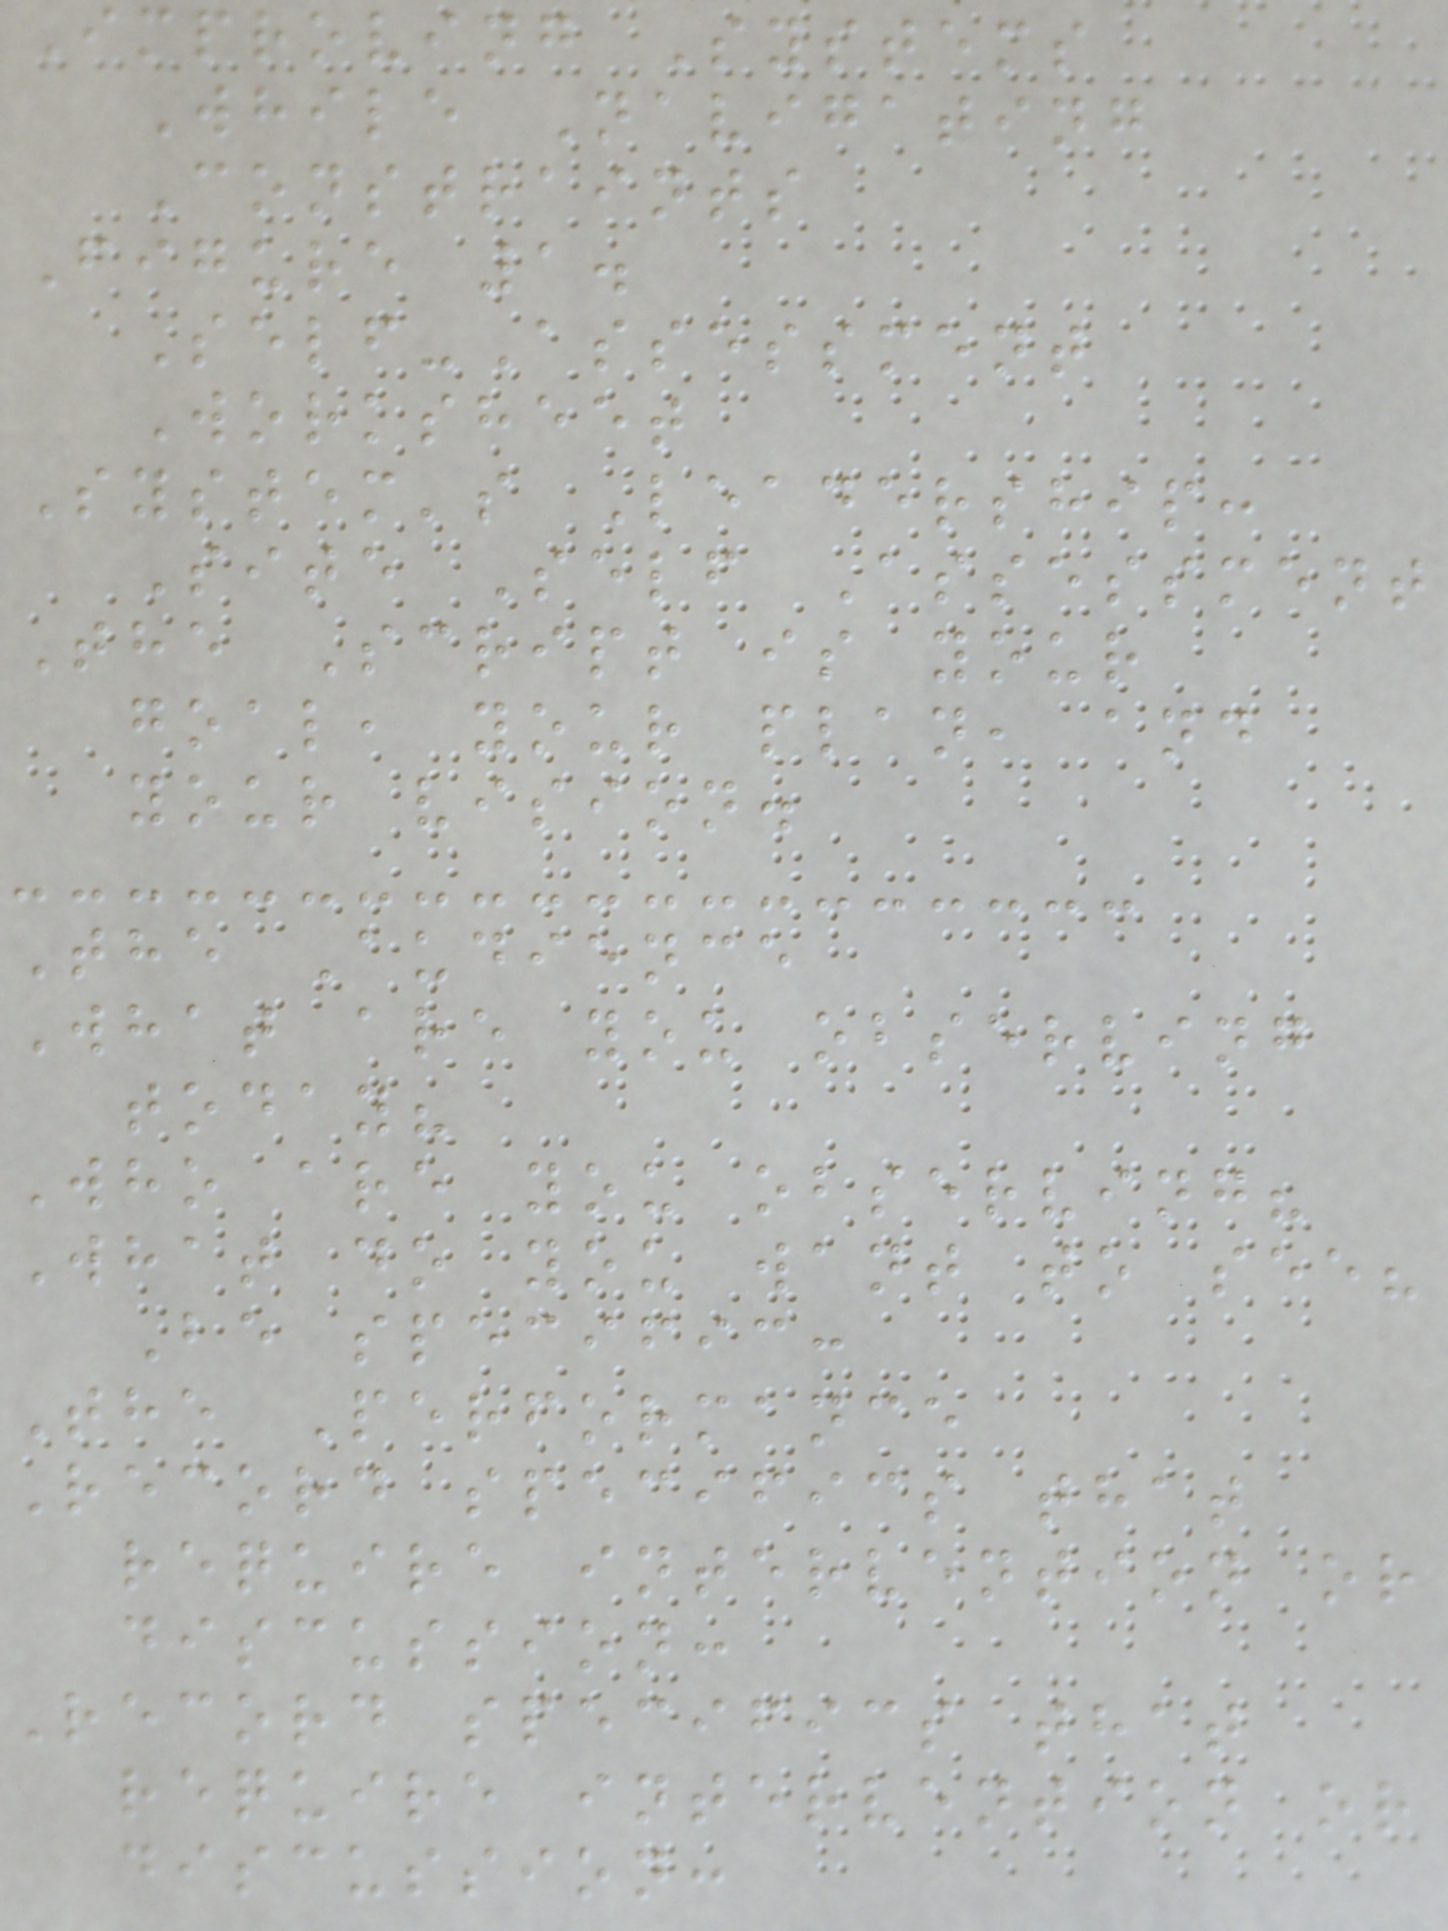Improving Systems
While Navigating
Constraints
Figure 1.
Self-Assessment
Worksheet
System's Leadership:
Site Self Assessment
The Script is your
goal, your plan, and
your vision.
The Audience
What are you observing
today?
Who are you observing?
What do you want to see?
Be specific:
The Performance
Record specifics that
require intervention or
discussion:
Record specifics that
require intervention or
discussion:
